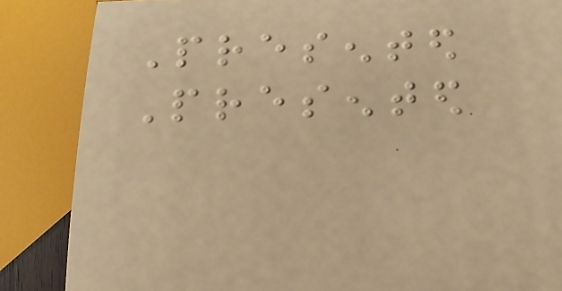Presented
Presented
